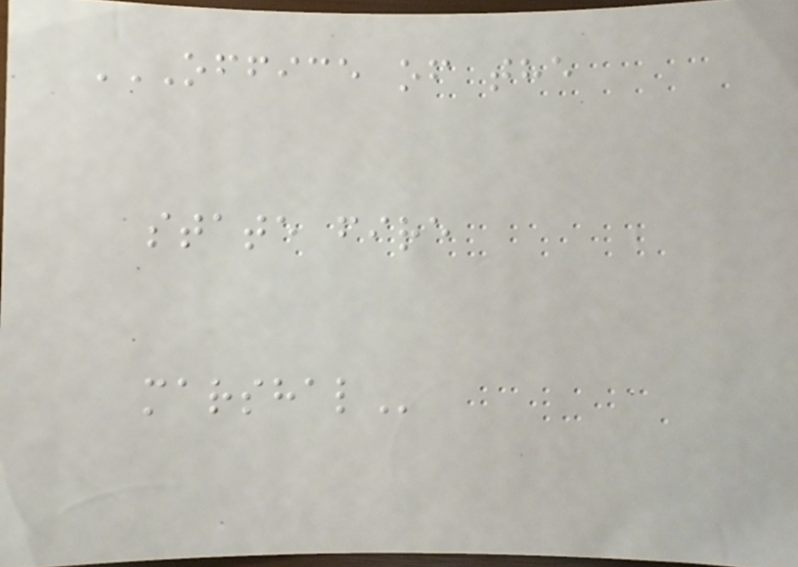OFFICE OF THE
STATE FIRE
MARSHAL
